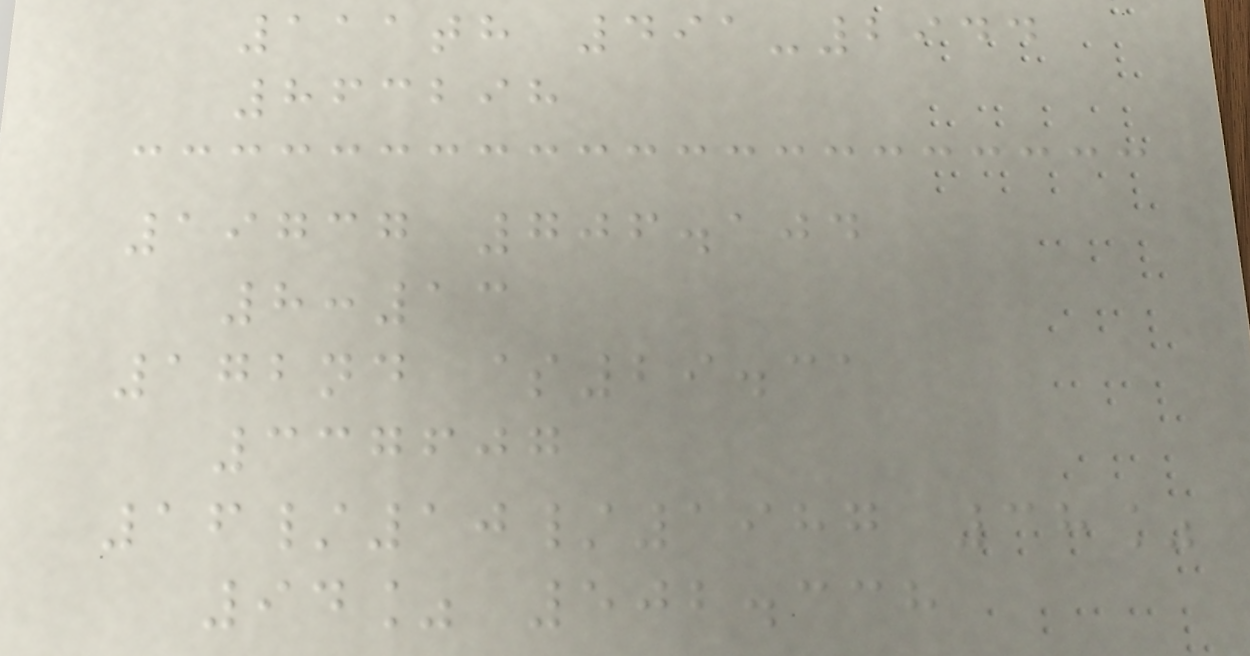111th 491-2944
863298
19737 706.104
8:13
172nd $29.31
337607
16/10/1987 38%
94% 502.338
